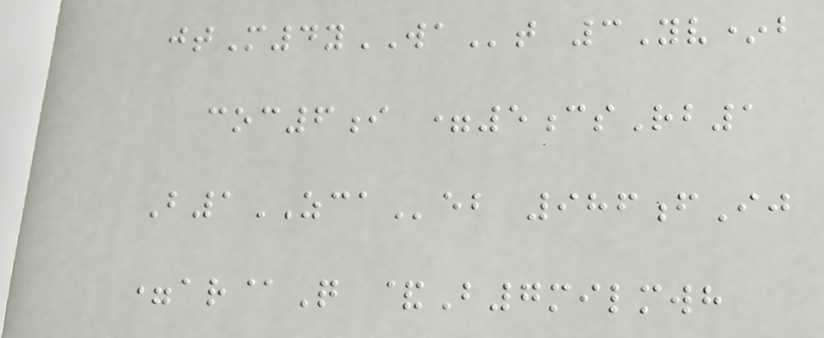jtM4yWAt 3Yv*b
coc6i =5csRb1
B1ZCAeb 986fIj
=ar@Q &B7milmwh
